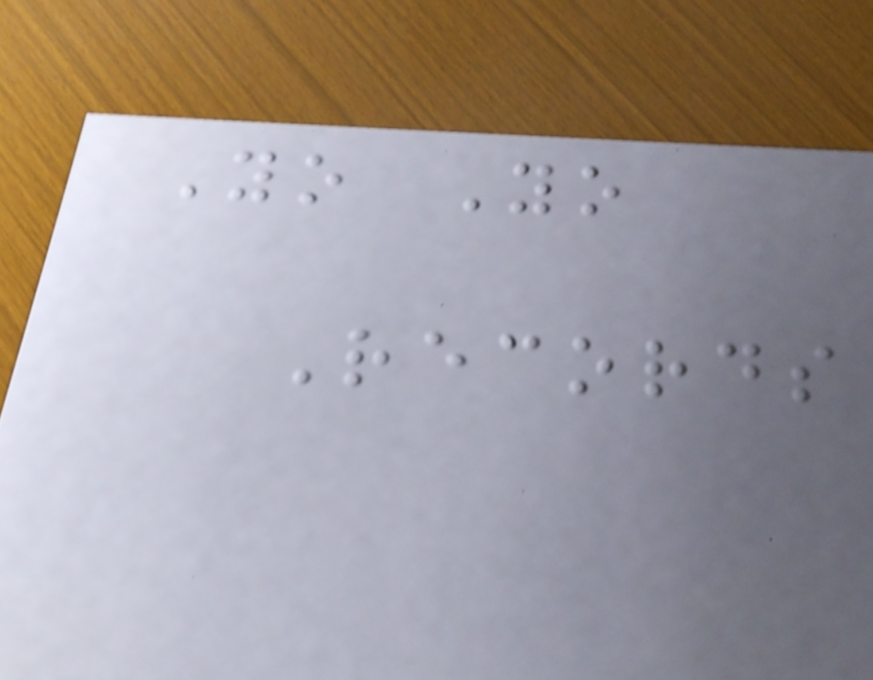Yo Yo
Records
